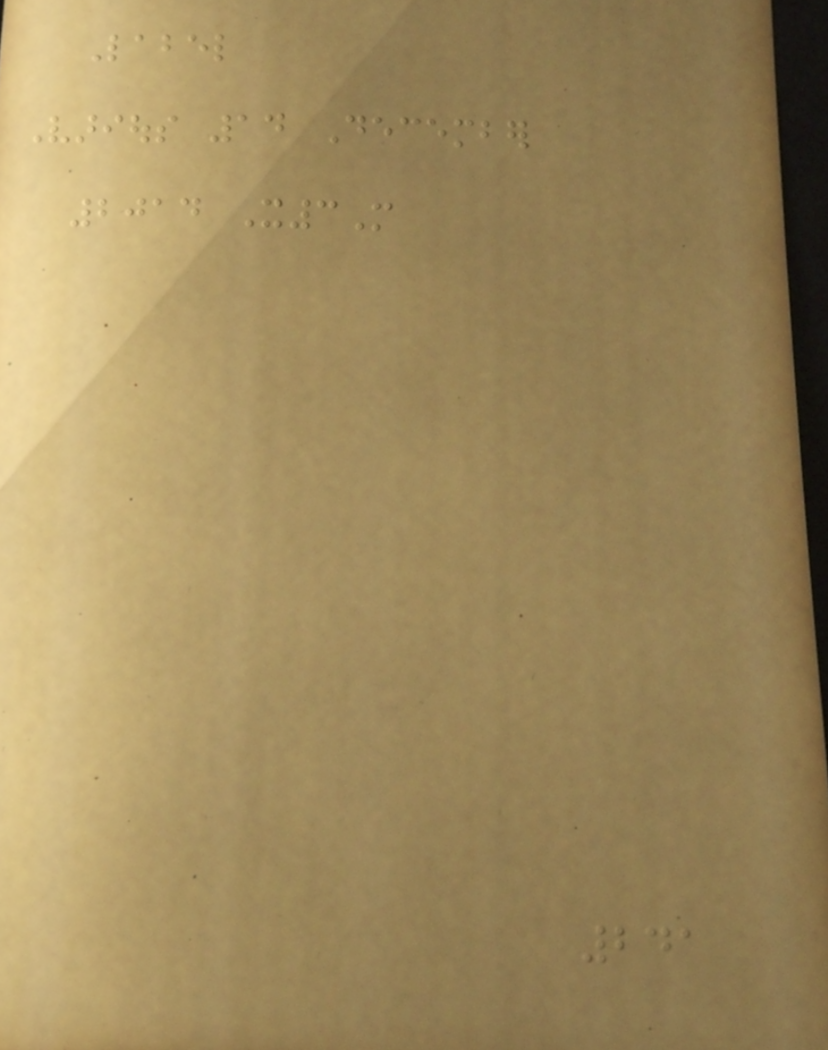Label
Various 14 December
2014 X3M
241
